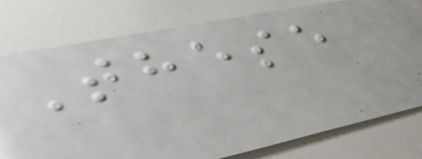These
